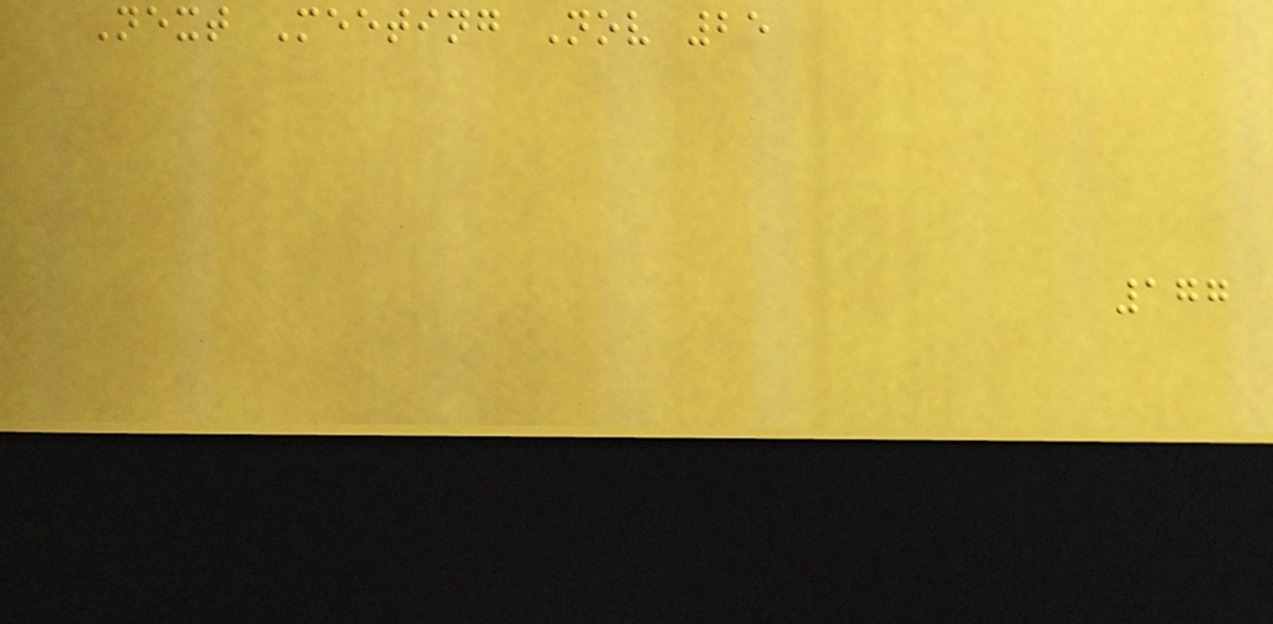Next Meeting Nov 25
177
